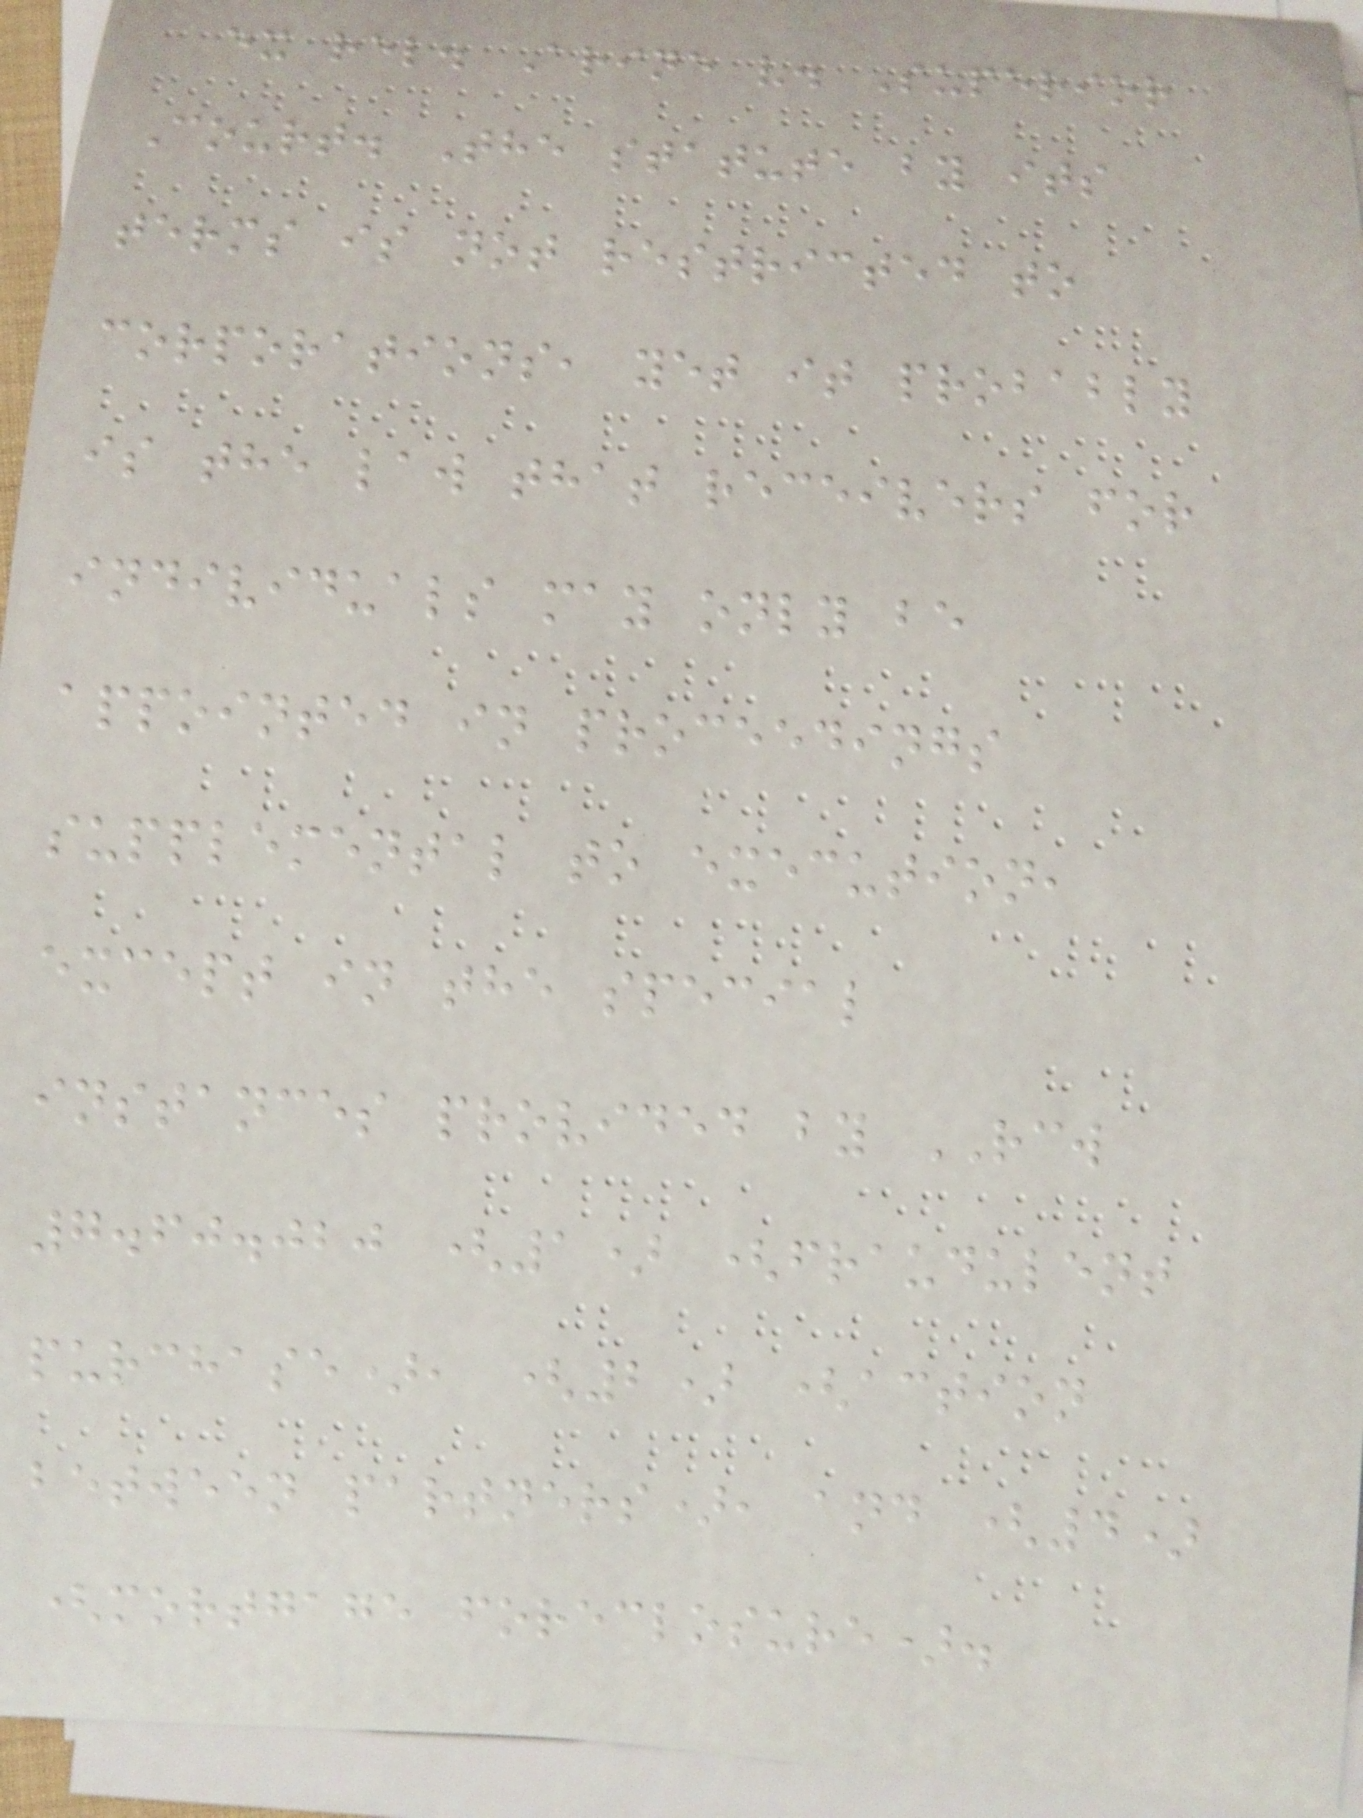ex rel. Arine v. Superior
Court. The statute by its
terms is not restricted to
corporations, yet it probably
is the law that receivers for
individuals may only be
appointed in proceedings
supplemental to execution,
except in the special
instances provided by RCW
7.60.020 (1) (fraudulent
purchase), (2) (action
between partners), and (4)
(mortgage foreclosure).
